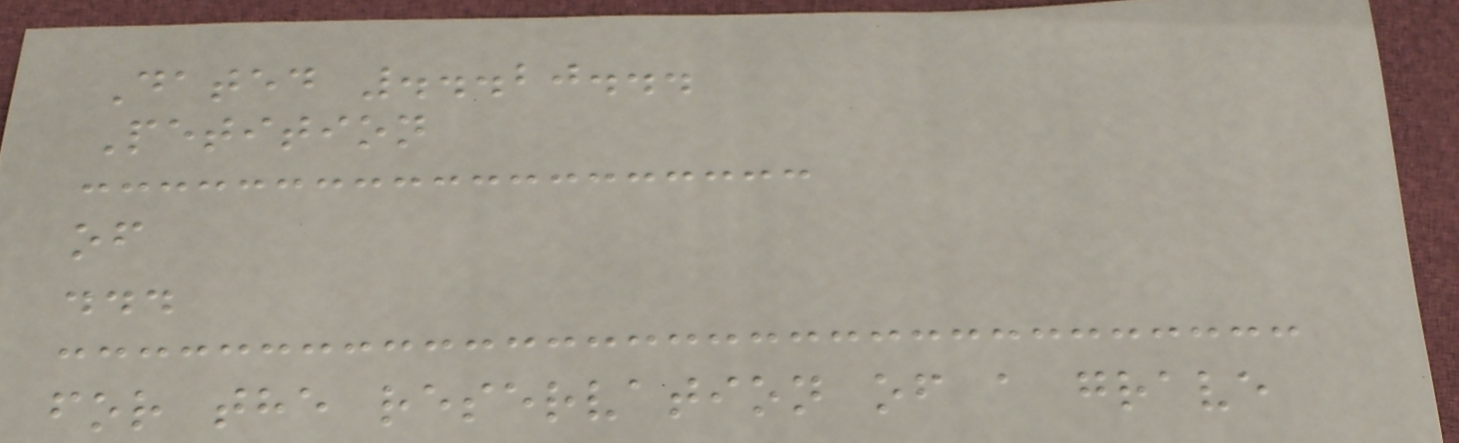Dated ...20...
Petition
of
...
for the reservation of a grave
